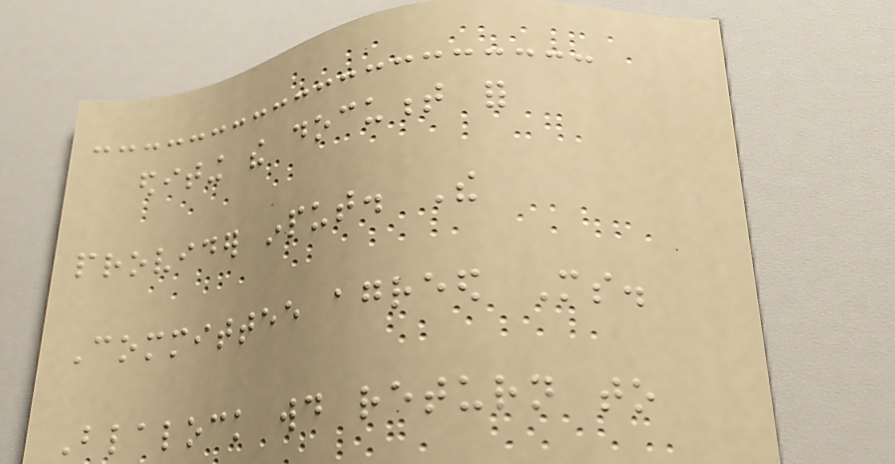editing the document for
provider input. The
Committee agreed Ms.
Blalock would return to
